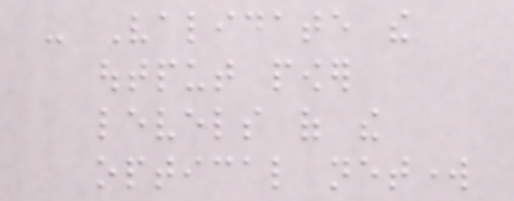- Validate the
output power
levels of the
optical network
